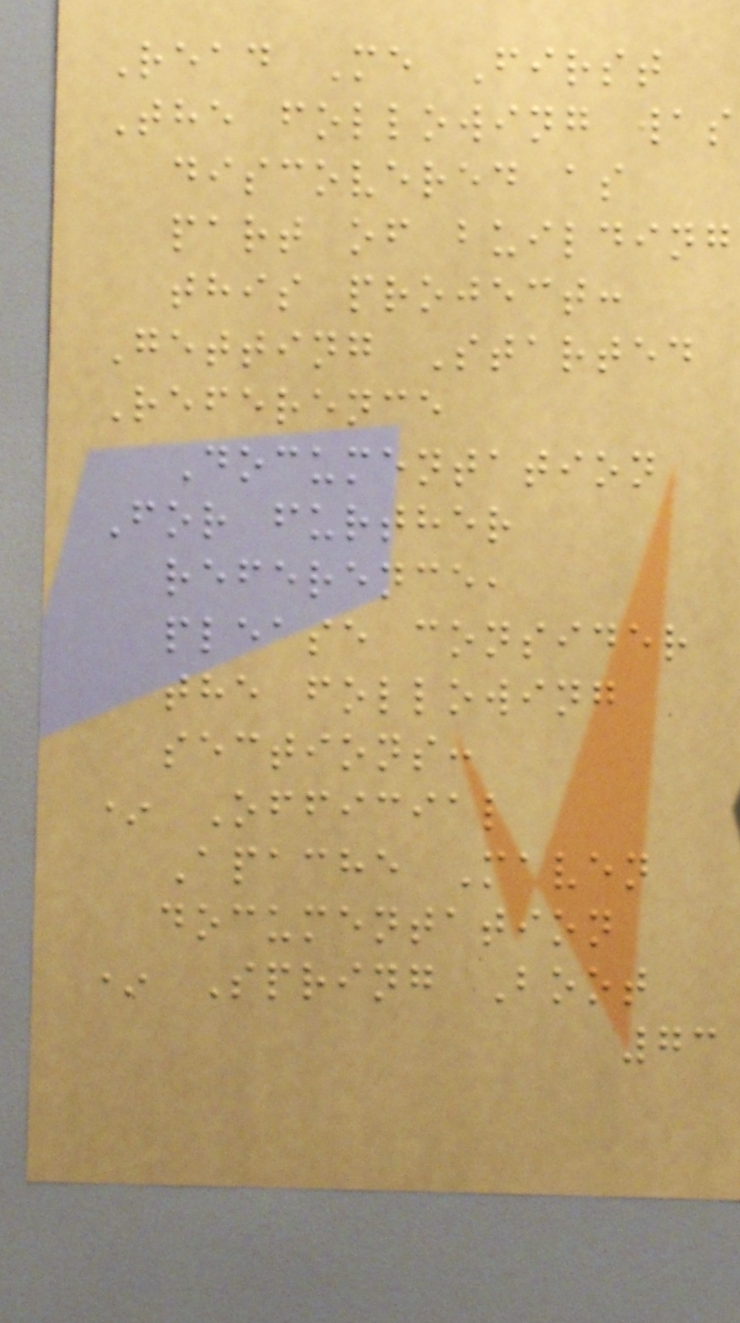Read Me First
The following was
discovered as
part of building
this project:
Getting Started
Reference
Documentation
For further
reference,
please consider
the following
sections:
* Official
Apache Maven
documentation
* Spring Boot
73
